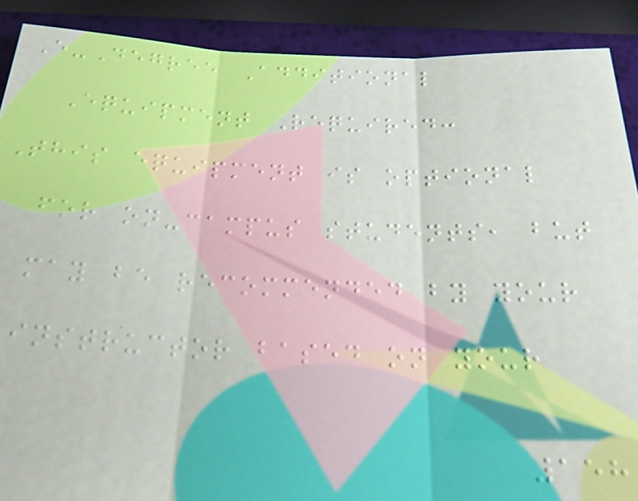E-Degree Additional
Equipment Required:
This equipment is optional
for on-campus students, but
may be recommended by your
instructor based on your
158
